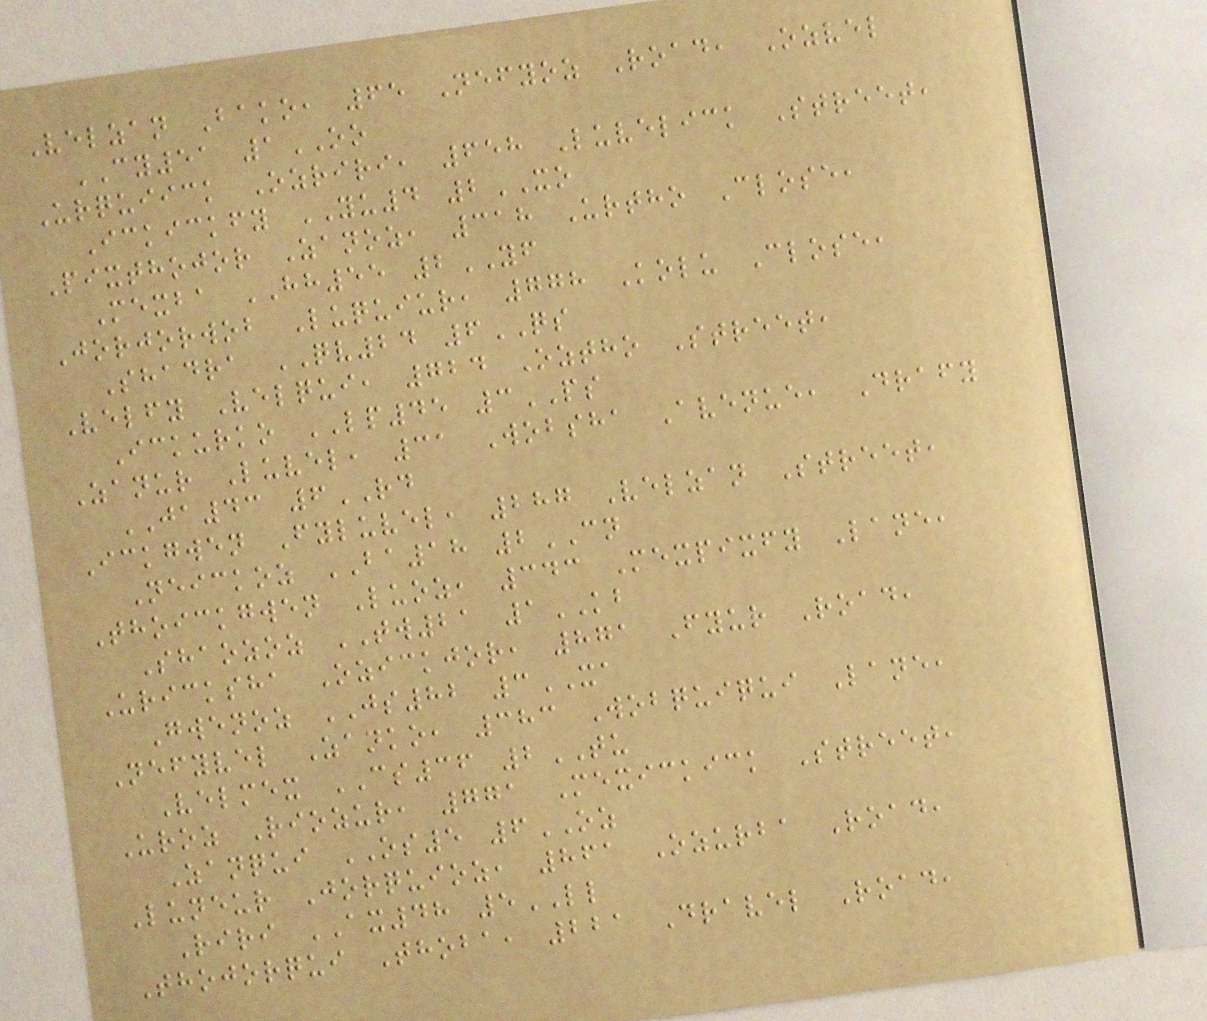Velzan Bako, 65 Nefyoz Road, Ozvel
CY51 1OO
Urquiick Ozriri, 658 Luvelick Street,
Ickickfy YU4 2XO
Pixthojor Zanoz, 318 Urtho Close,
Mexba HH55 2YF
Jorjorwob Luquiur, 778 Kolu Close,
Shadra QV24 6QS
Velfy Velqui, 724 Oztho Street,
Ickurko LP45 3PS
Zanur Luvel, 31 Wobsha Avenue, Drafy
JA43 6RD
Ickgwen Fyluvel, 287 Velzan Street,
Neickoz BA18 2CN
Thoickgwen Luoz, 343 Mexpixfy Lane,
Shaozoz TW21 1KB
Uricksha Ozickjor, 871 Fyur Road,
Gwenoz JS82 3XA
Nefyvel Zanko, 383 Wobquiqui Lane,
Velmex CS36 2TU
Uroz Riozur, 771 Mexickick Street,
Zanqui OS5 6OZ
Luneur Jorquioz, 861 Ozurba Road,
Riri AX48 5LL
Thojorqui Thoba, 221 Dravel Road,
